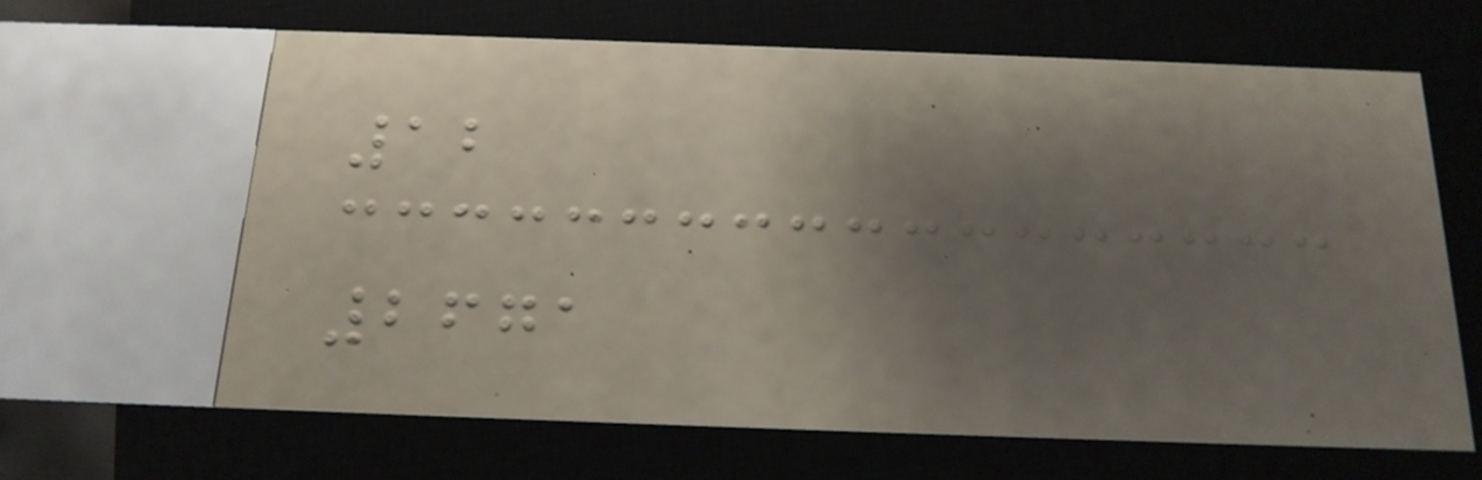12
2671
